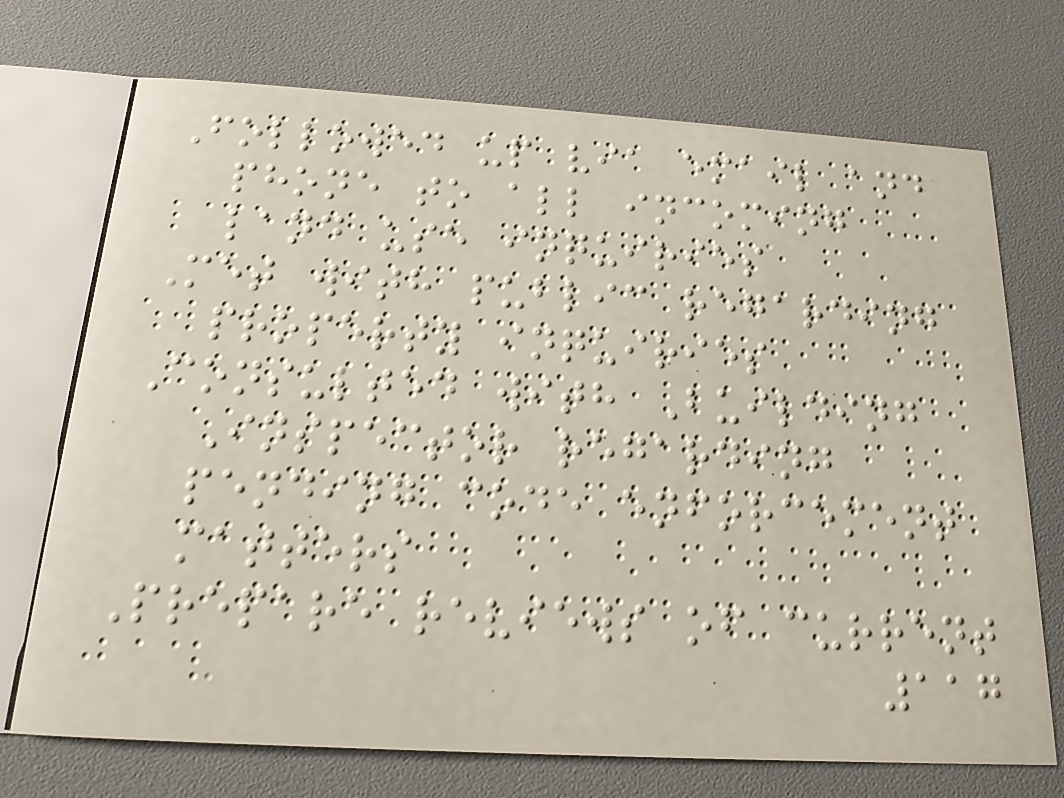Followed up via email and
phone to all incoming
land use inquiries
Met with public regarding
property inquiries
Consulted with Building
Inspector regarding
pending code enforcement
matters
Prepare reviews of current
117
